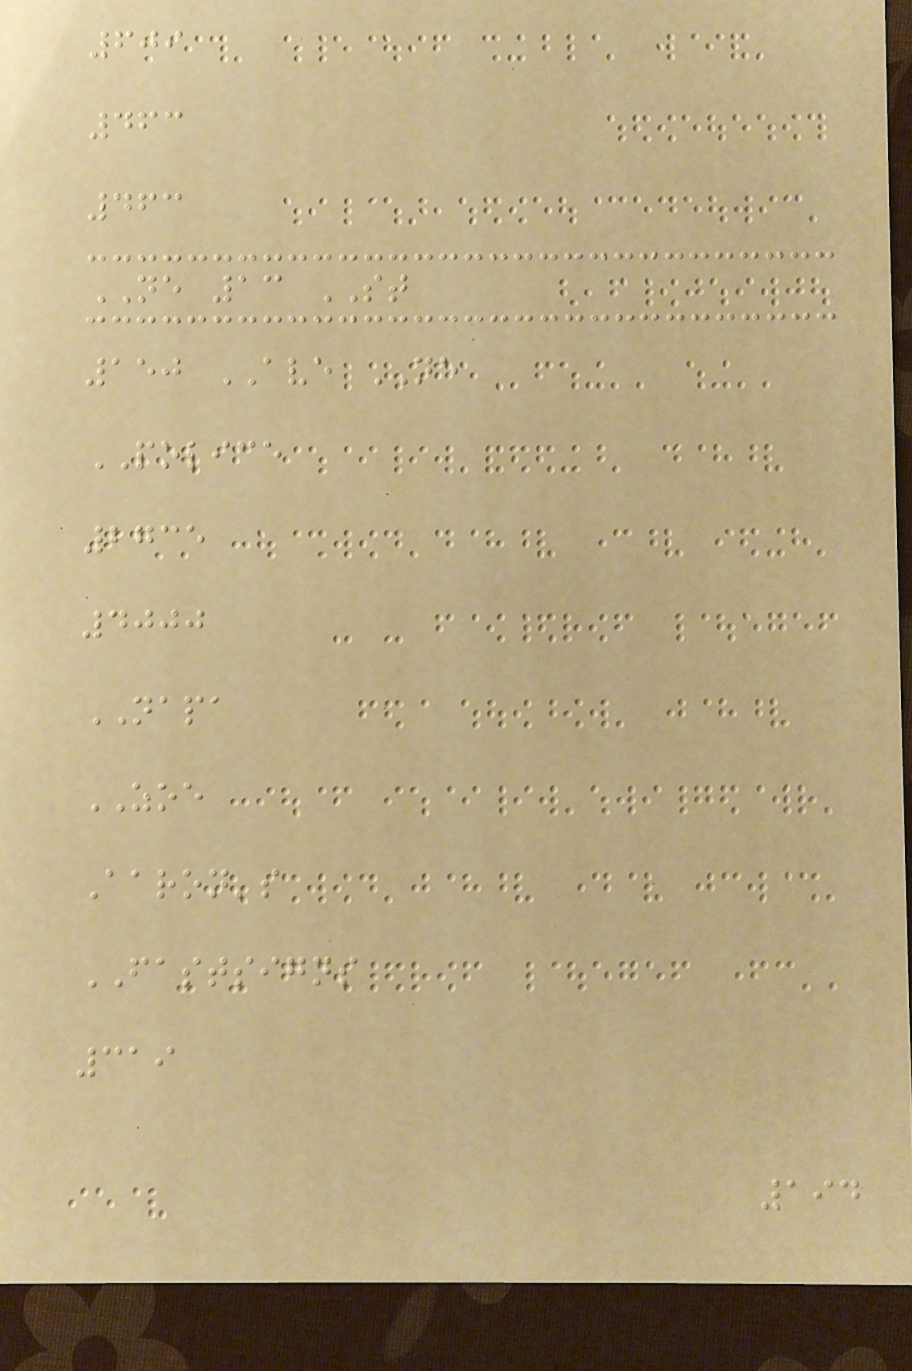609
463
463
NE 13 ST
150 AVE NE
POLICE
2735
4000
NAPA
ZOE
Aaron's
FASTSIGNS
319
194
